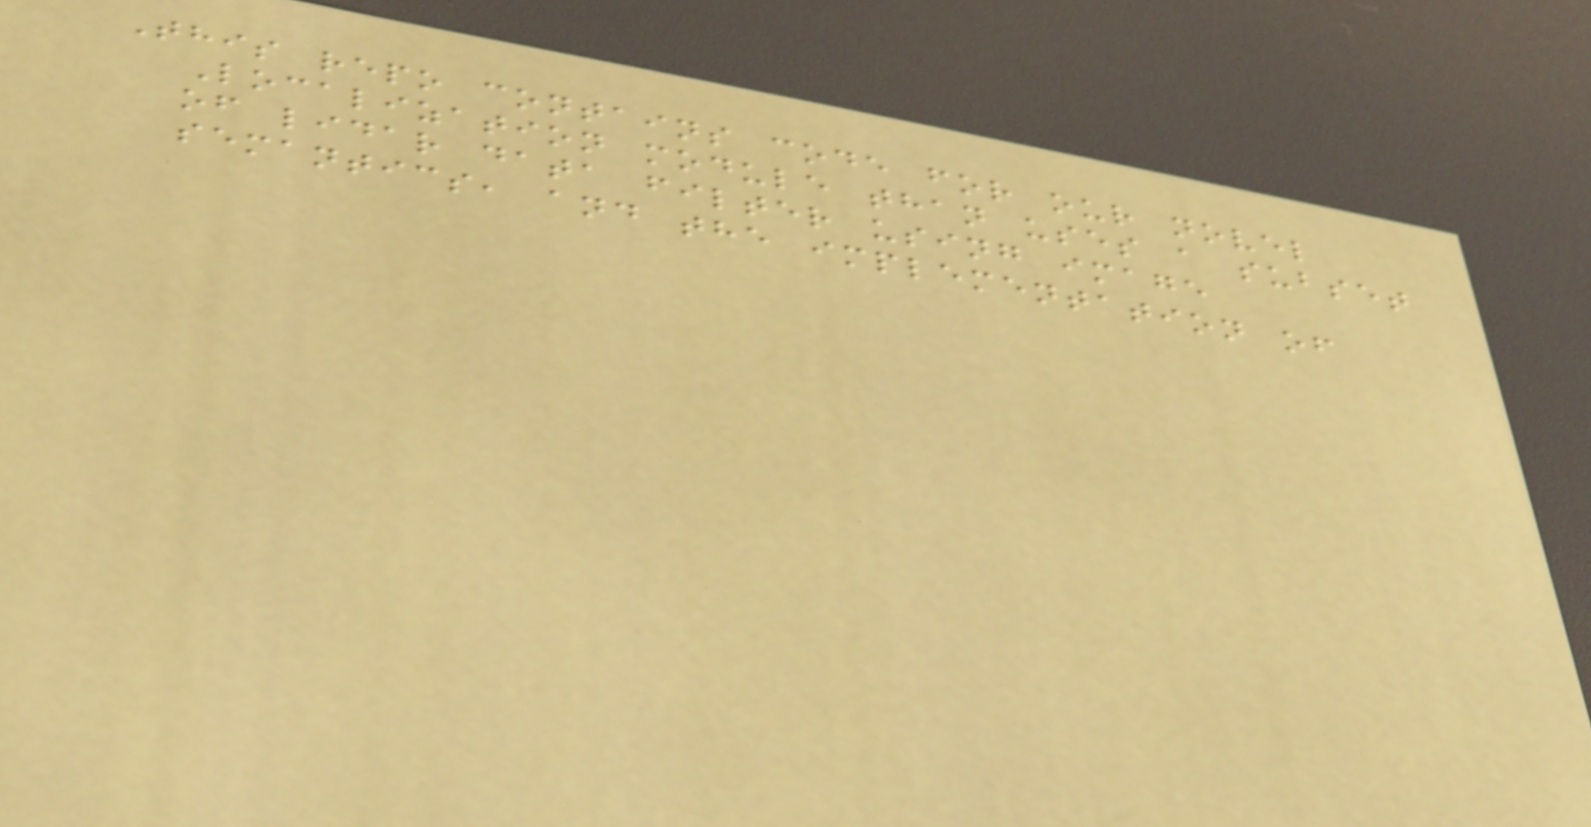This repo contains code for our novel
Localization module than uses a subset
of lidar data filter using image
semantics, and the implementation of
